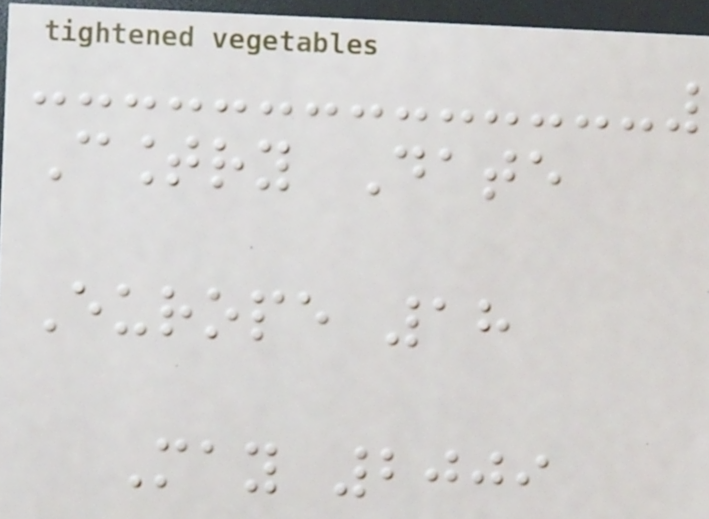Country Date
Europe 18
May 2009
